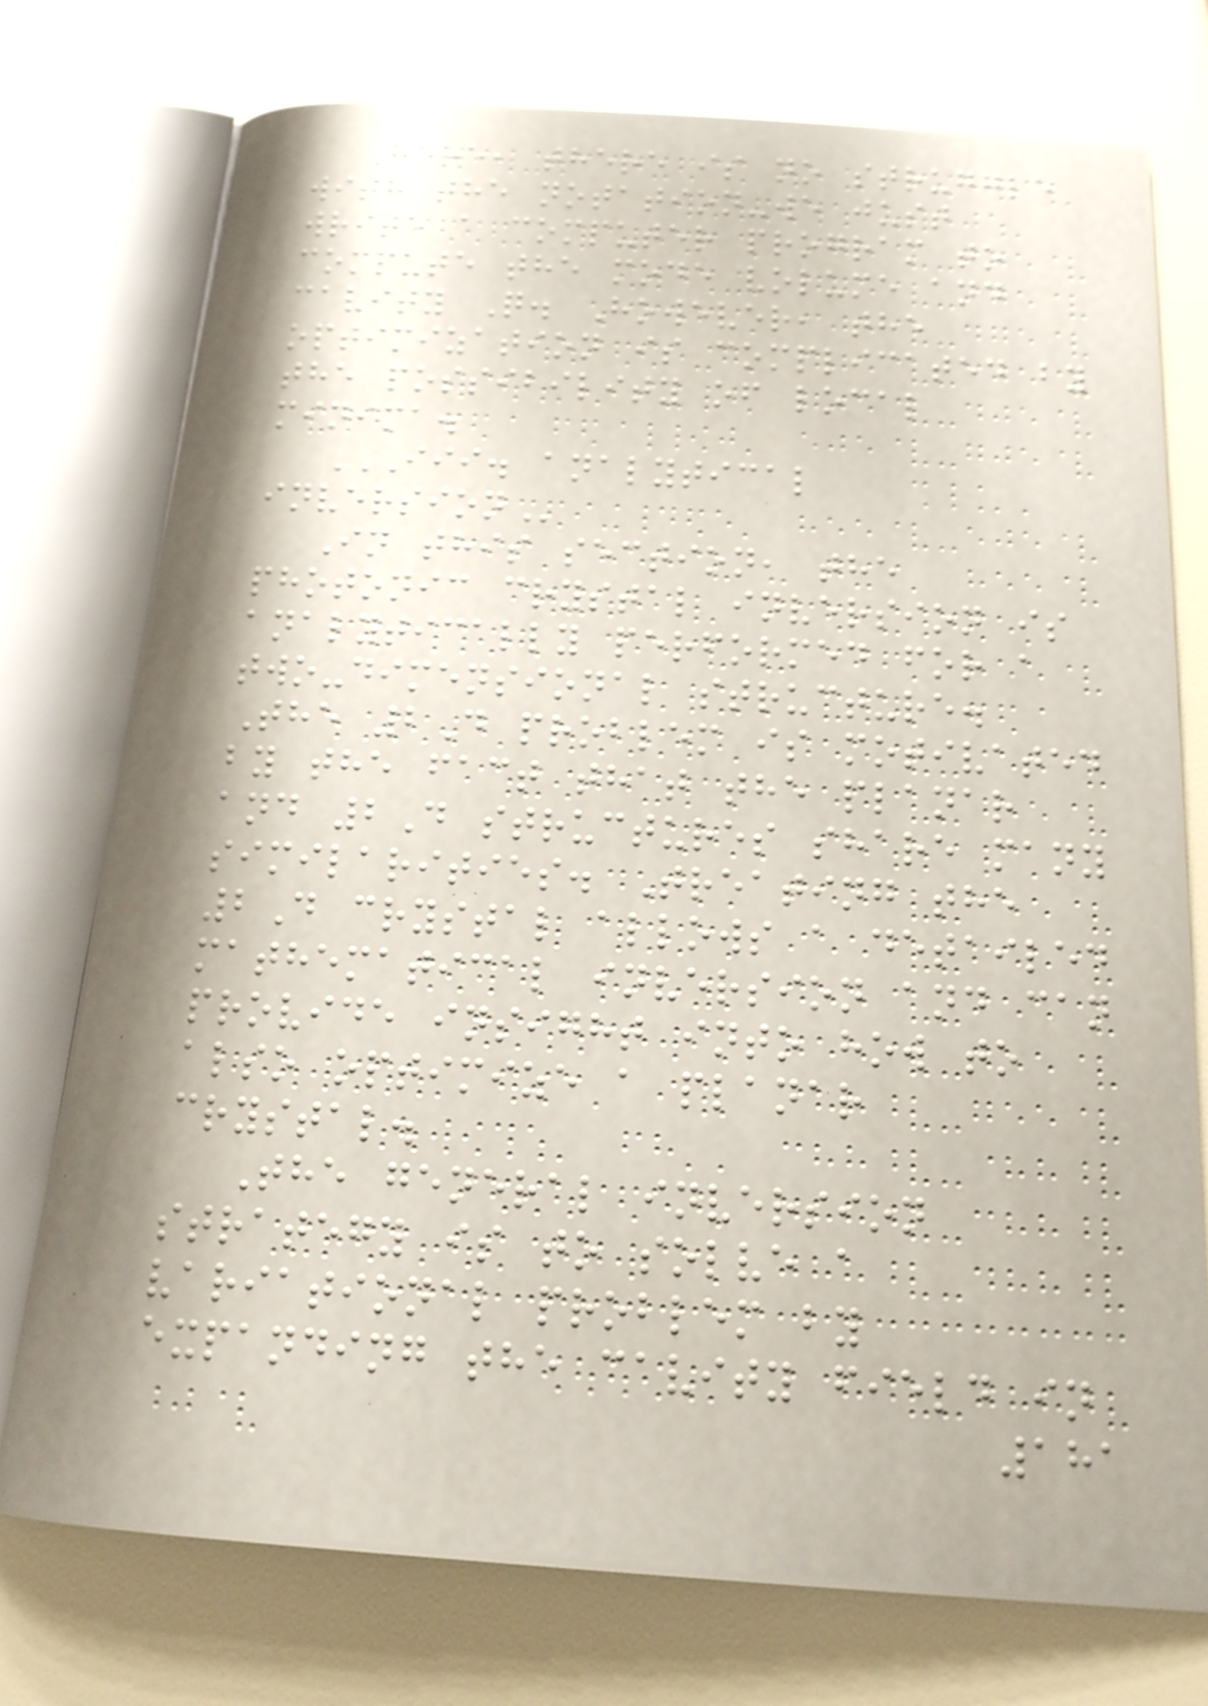Here, there is no struggle
with the notation-we just
write a computer program to
compute the mode volume and
cavity Q. However, the
optimization is complicated by
the possibility of local
minima.
III. ANALYTICAL
INVERSION
In this section, the
photonic crystal inversion is
analytically performed for a
two-dimensional structure.
The 2D problem is motivated
by the fact that the planar
and 2D structures share many
similarities. Treating the
2D crystal allows a detailed
mathematical inversion and can
provide insight into how to
also optimize a planar
crystal.
The general inversion
strategy is to solve a
variational problem by
expanding the cavity field in
181
